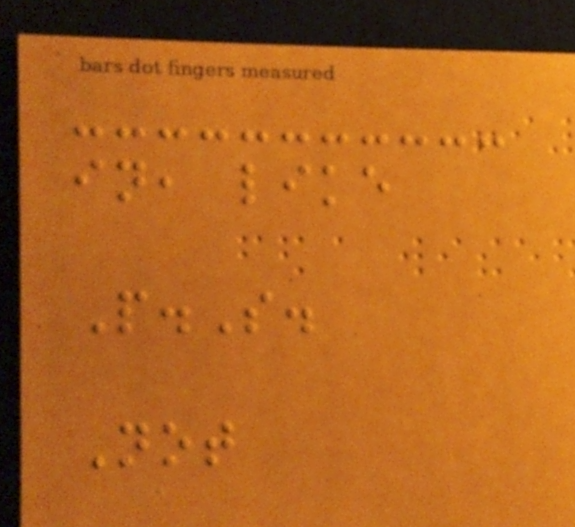in, like
P.S.
Not
